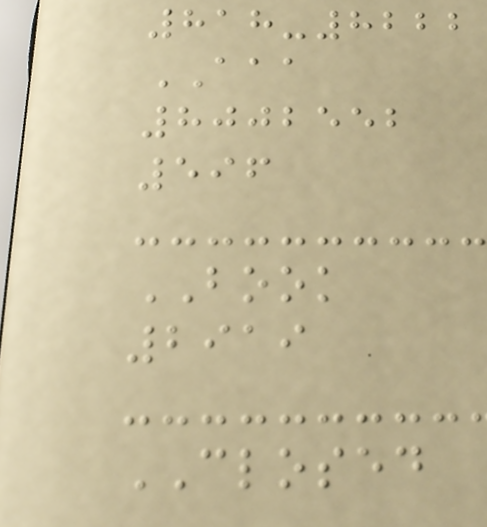818-8222
AAA
8002552
596
BOOK
2919
CLOSED
